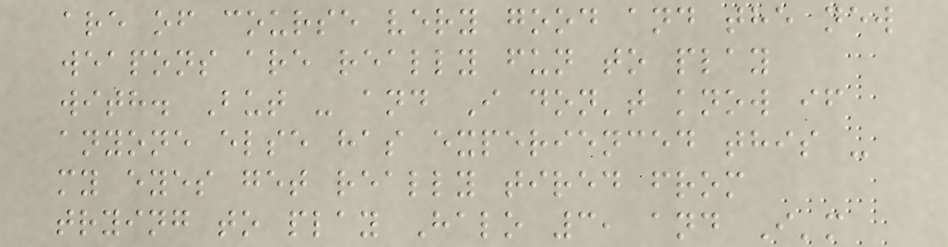are of course very good and the new
weapons are really fun to play
with. But - and I don't know if
anyone else has experienced this -
my eyes get really tired from
trying to play Halo 3, and I'm
